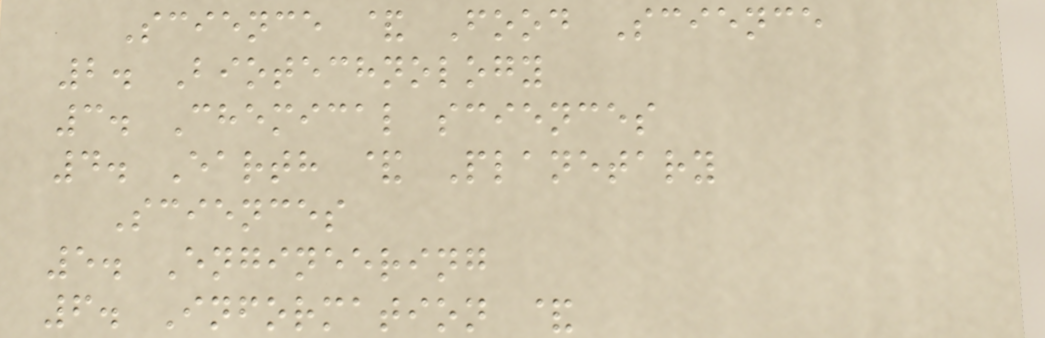Science & Food Science
2. Biotechnology
3. Chemical sciences
4. Earth & Planetary
Sciences
5. Engineering
6. Information &
